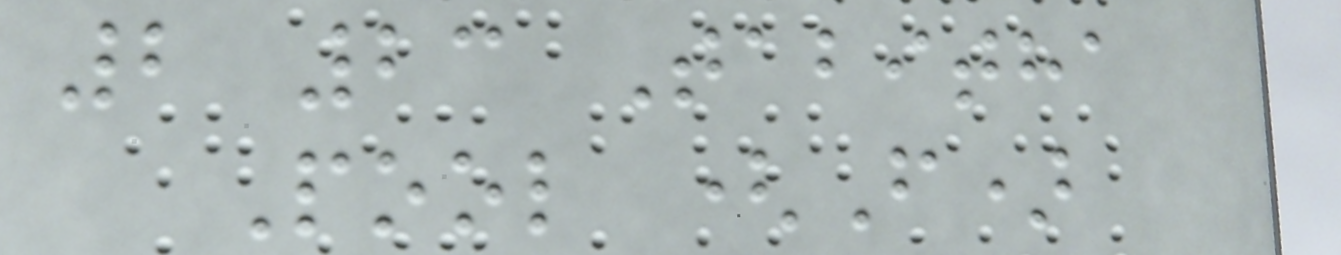2 23 Tabitha
Pool (F)
